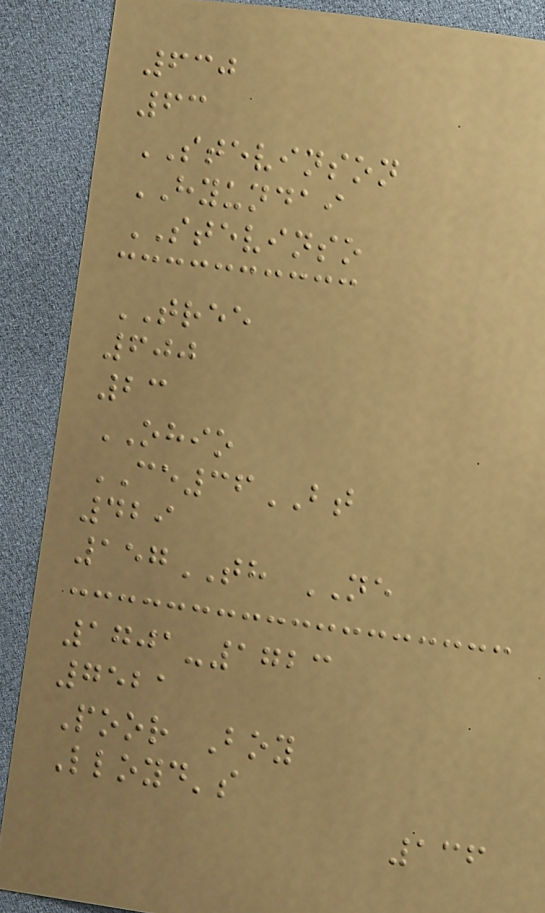630
63
STEVINSON
HYUNDAI
STEVINSO
TREE
600
23
OHIO
CE36BT
429
157TH NE
1701-1723
7521
Poor Boy
Lloyd's
136
